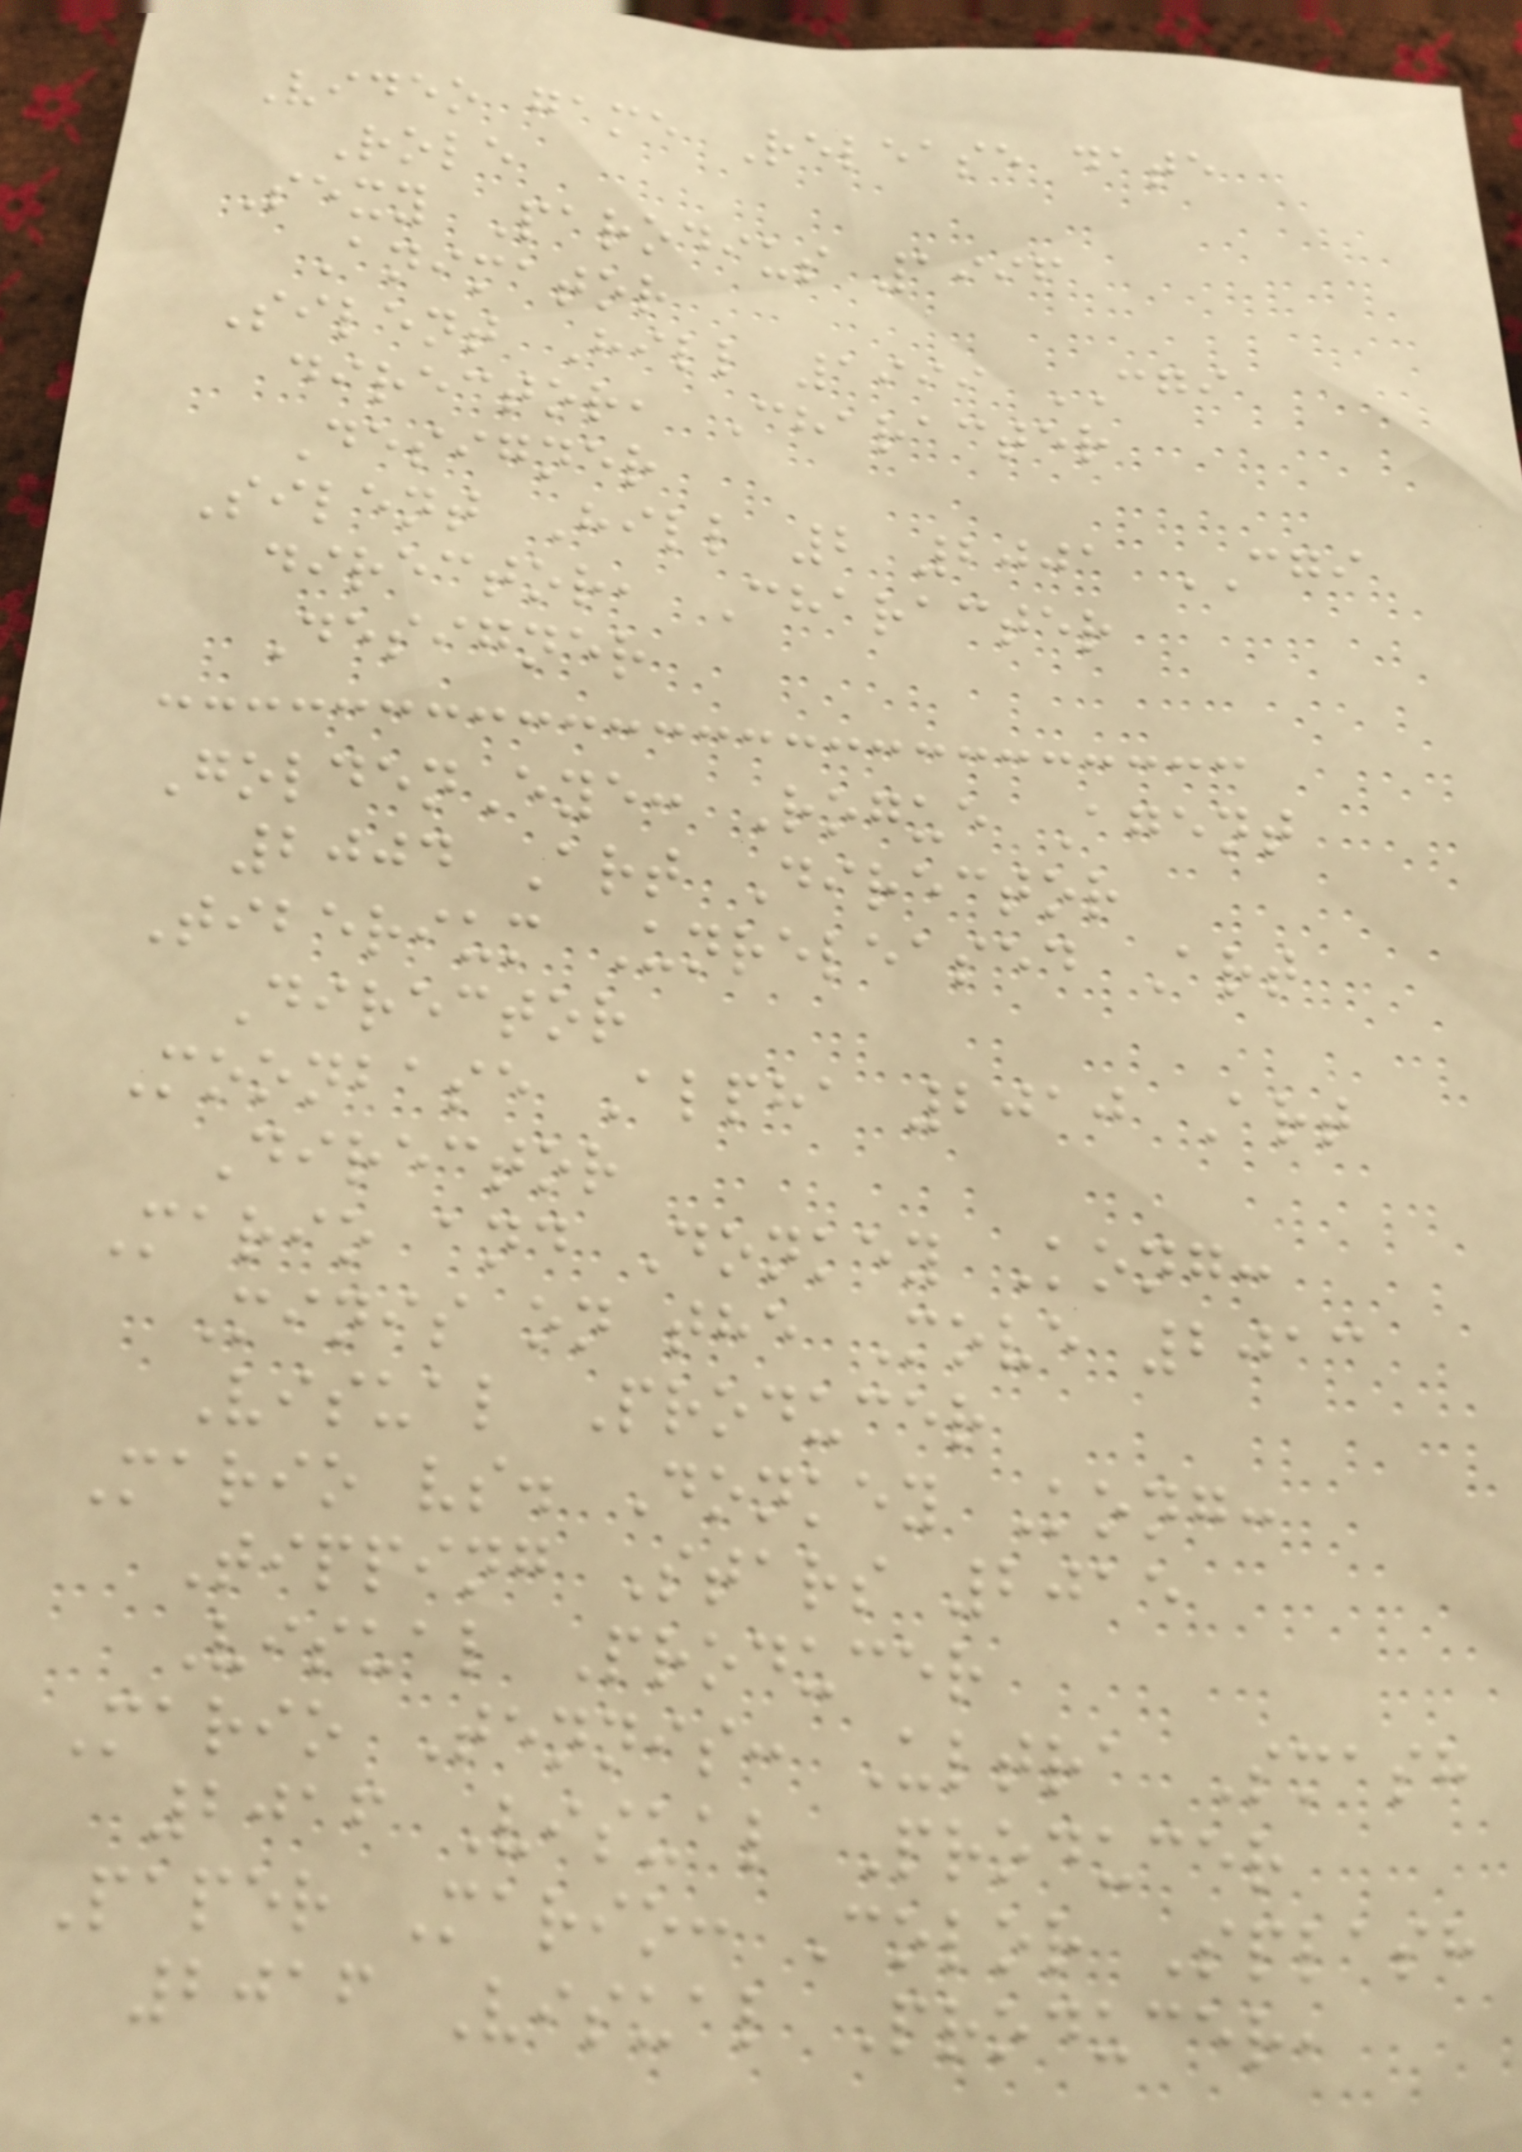Video game Release date
Role
Sexy Parodius 1996
Animator
Silent Hill 1999 CGI
director, Character
Designer
Silent Hill 2 2001 CGI
director, Character
Designer
GoldenEye: Rogue Agent
2004 Art Director
Tiberium Unreleased Art
Director
Moonbase Alpha 2010 Art
Director
Mario and Donkey Kong:
Minis on the Move 2013
Visual Producer
Mario vs. Donkey Kong:
Tipping Stars 2015
Visual Producer
Mario Tennis: Ultra Smash
2016 Visual Producer
Paper Mario: Color Splash
2016 Visual Producer,
